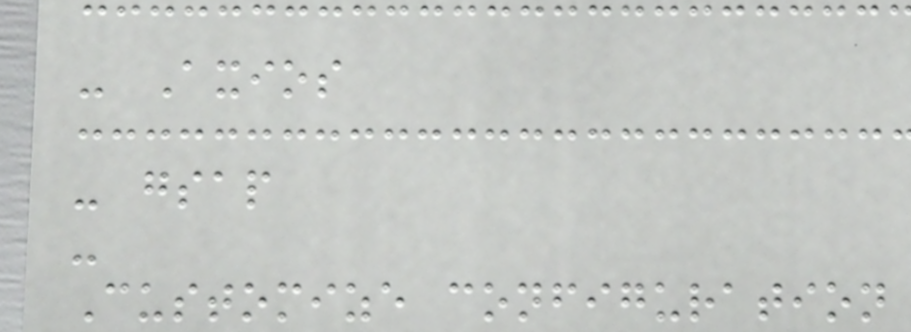- Axios
- gsap
-
Customize configuration
